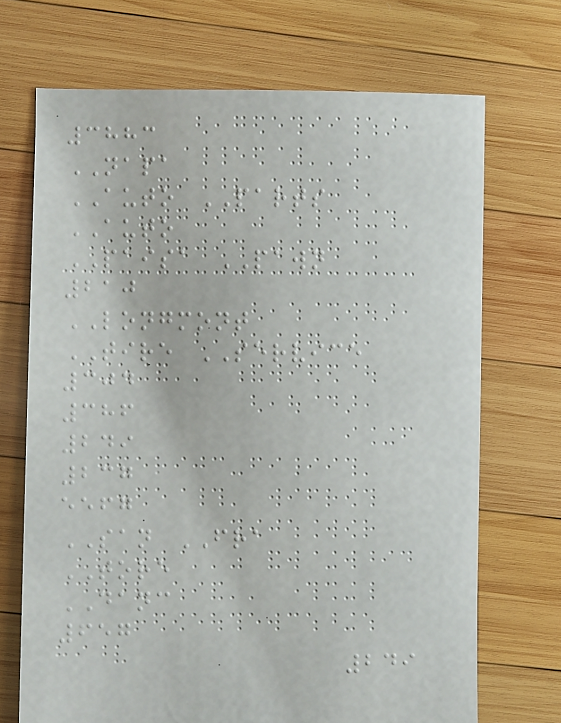3883
NAPA
AUTO PARTS
AUTO
PAISA PAWN
210
LONGMONT
TIRE SERVICE
304
386
249
237
eefg
SAN FRA
TORE
DANC
657
249
